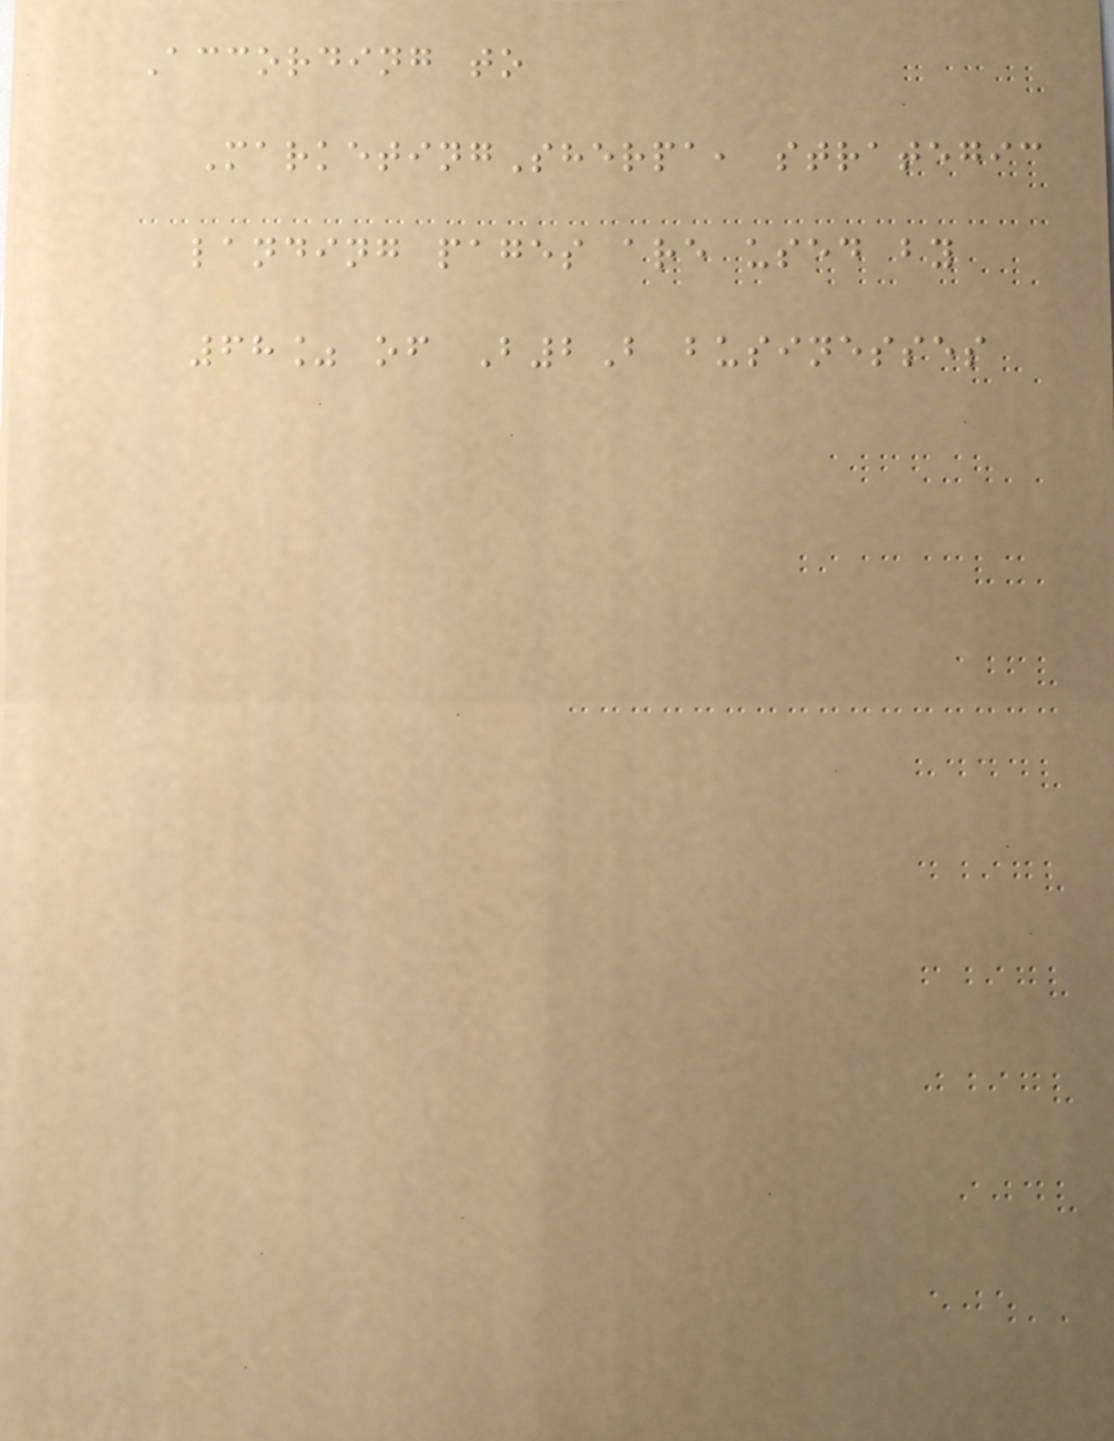According to
MarketingSherpa, strategic
landing pages are used by
68% of B2B businesses
